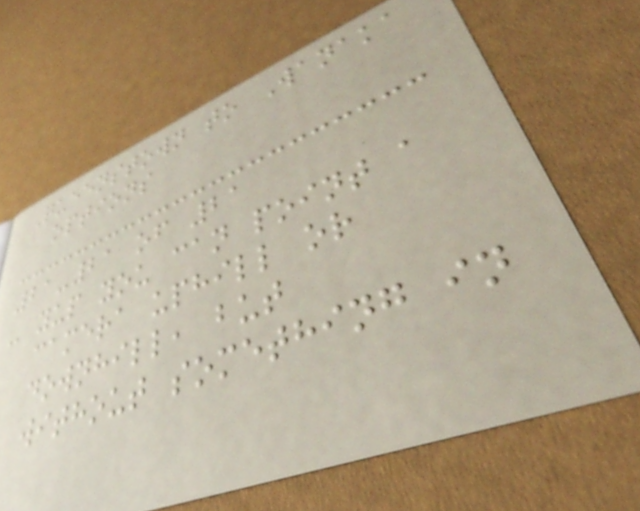Queenstown to Wanaka
options
21-21 of 21
- yup you can point a
camera uphill or
downhill, but
without something in
